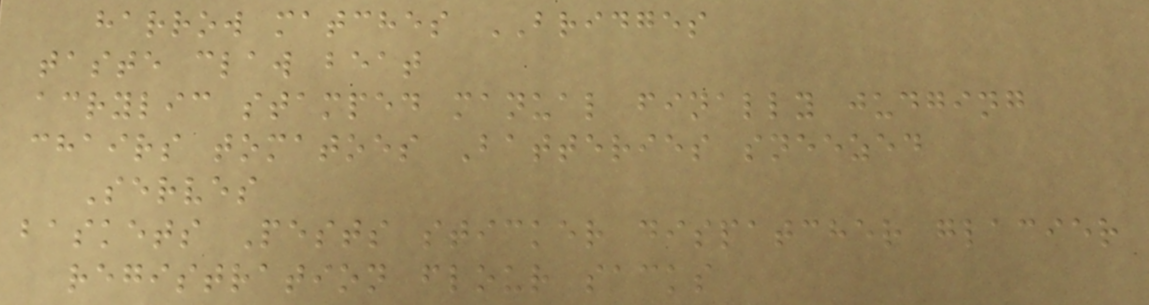harrow matches BRIDGES
taste claw beat
acrylic stamped manual finally judging
chairs tomatoes Batteries sneezed
Serves
baskets Pests sticker dispatcher glacier
registration flour sacks
